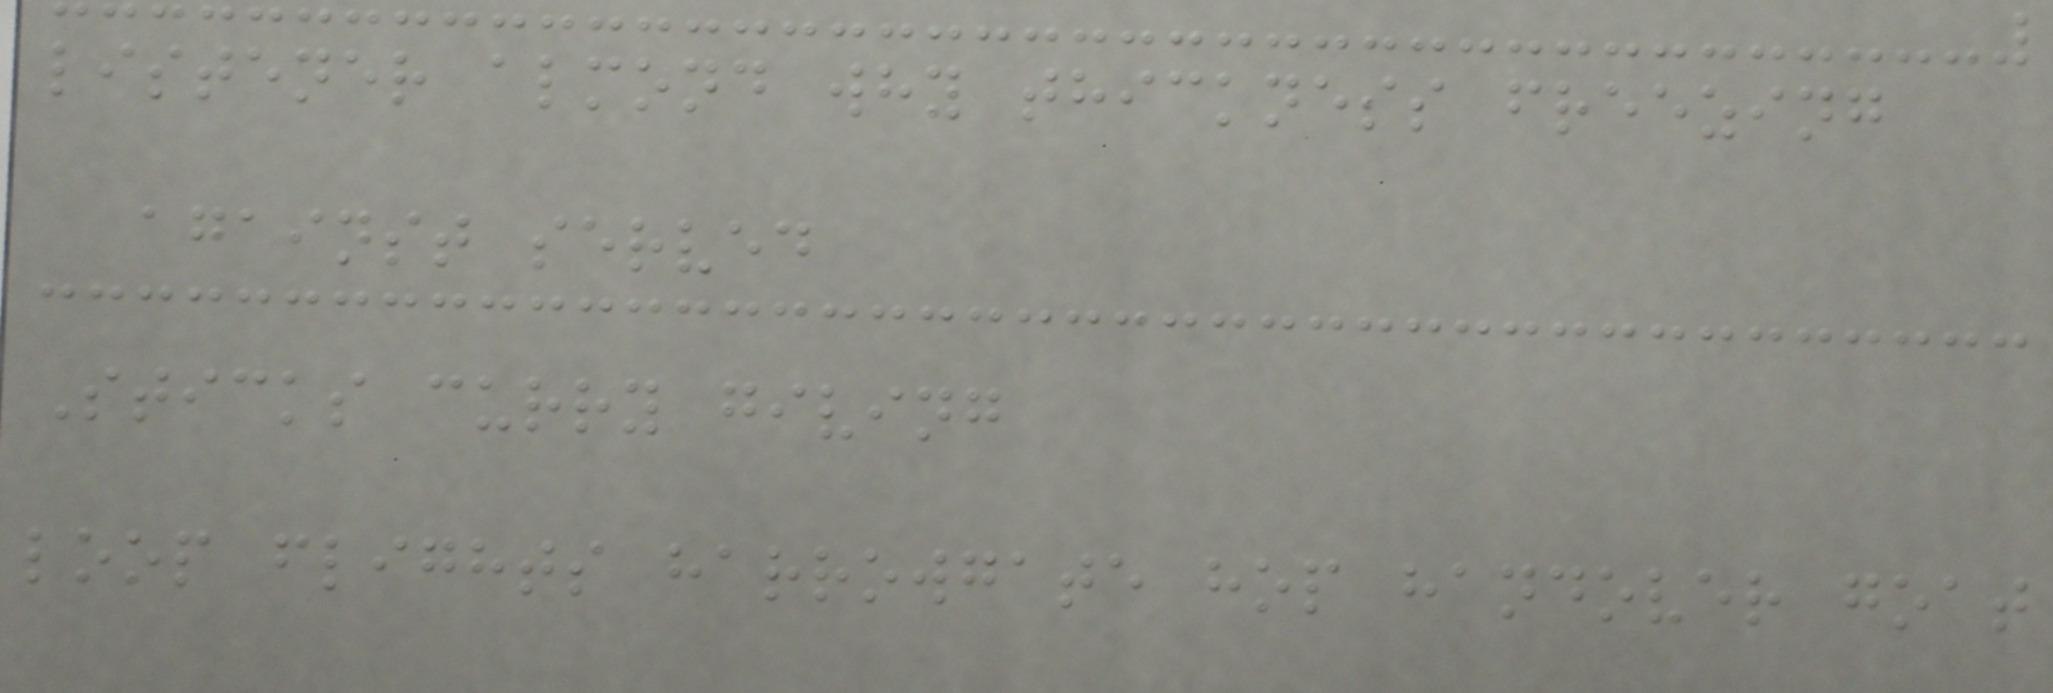listener almond why thickness freezing
against served
Sticks curry giving
loop flights harrowgate hop handover goat
